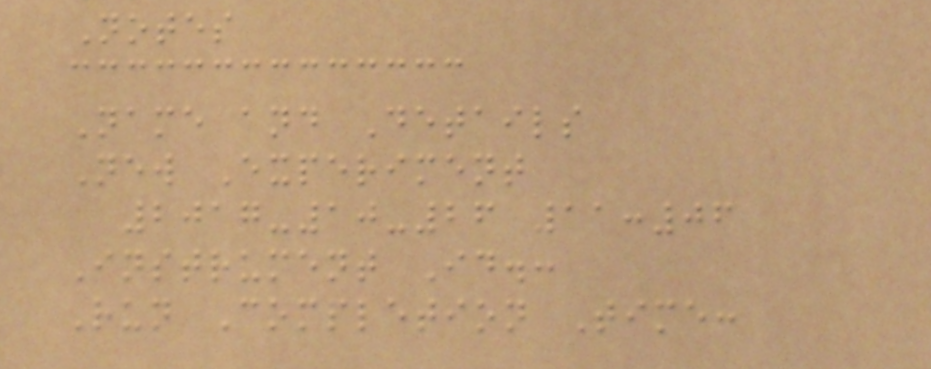Notes
Name and Details
New Experiment
2017-10-26 11:06
Instrument Id.:
Run Completion Time:
